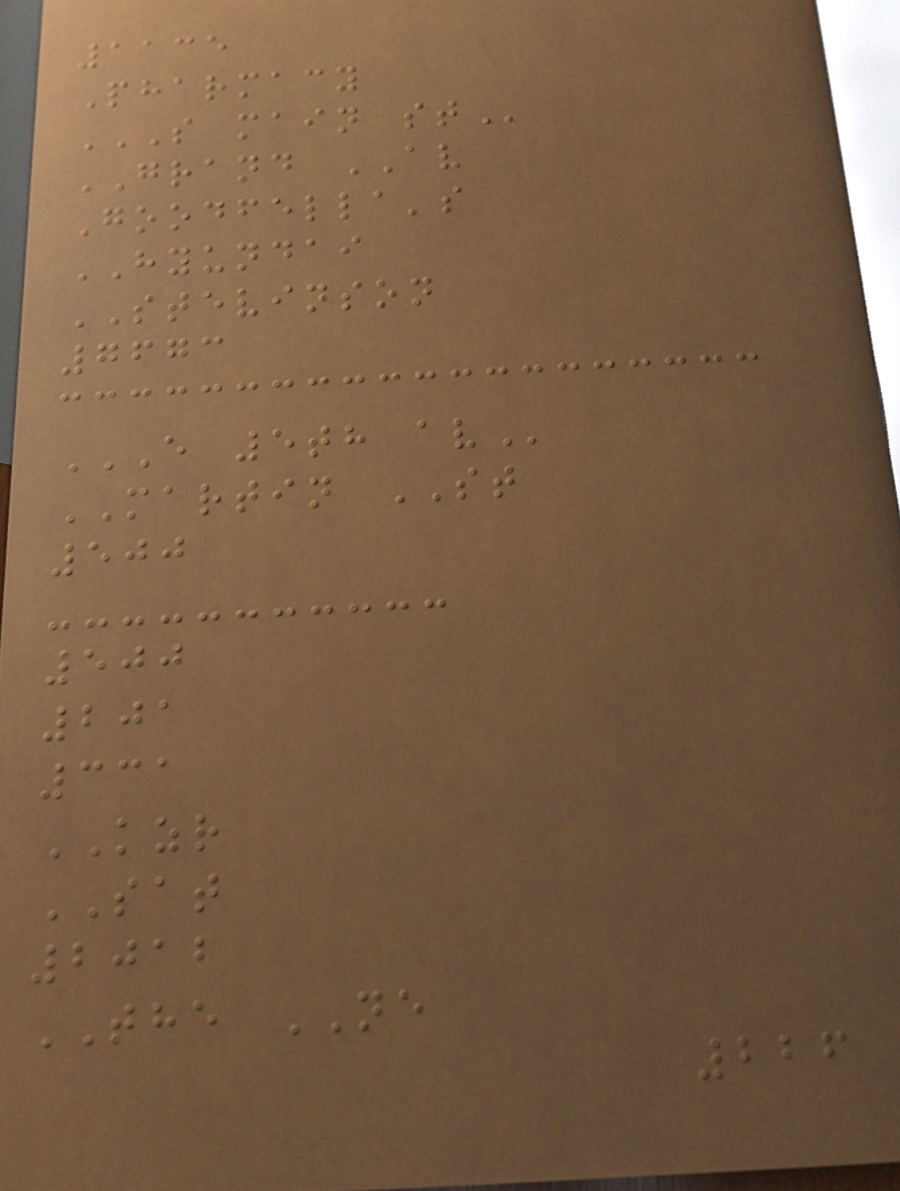1135
Pharmacy
S MAIN ST
GRAND AV
Goodfella's
HYUNDAI
STEVINSON
7673
E 5TH AV
MARTIN ST
500
500
201
331
KZR
SAT
2012
THE NE
226
